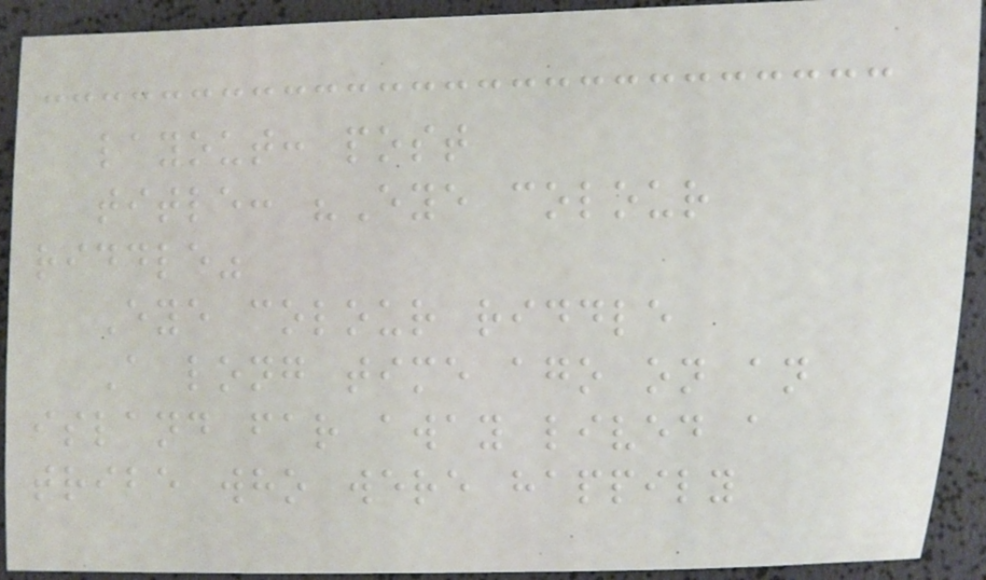layout: post
title: "Eye colour
riddle"
Eye colour riddle
A long time ago on an
island far away lived a
tribe who were happily
